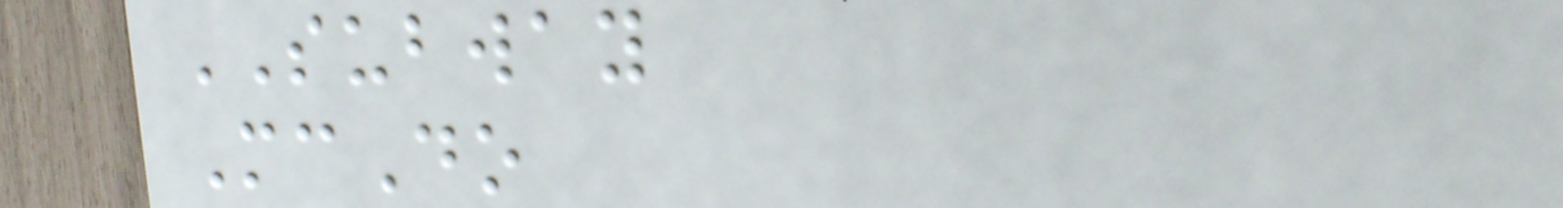SUBWAY
McDo
